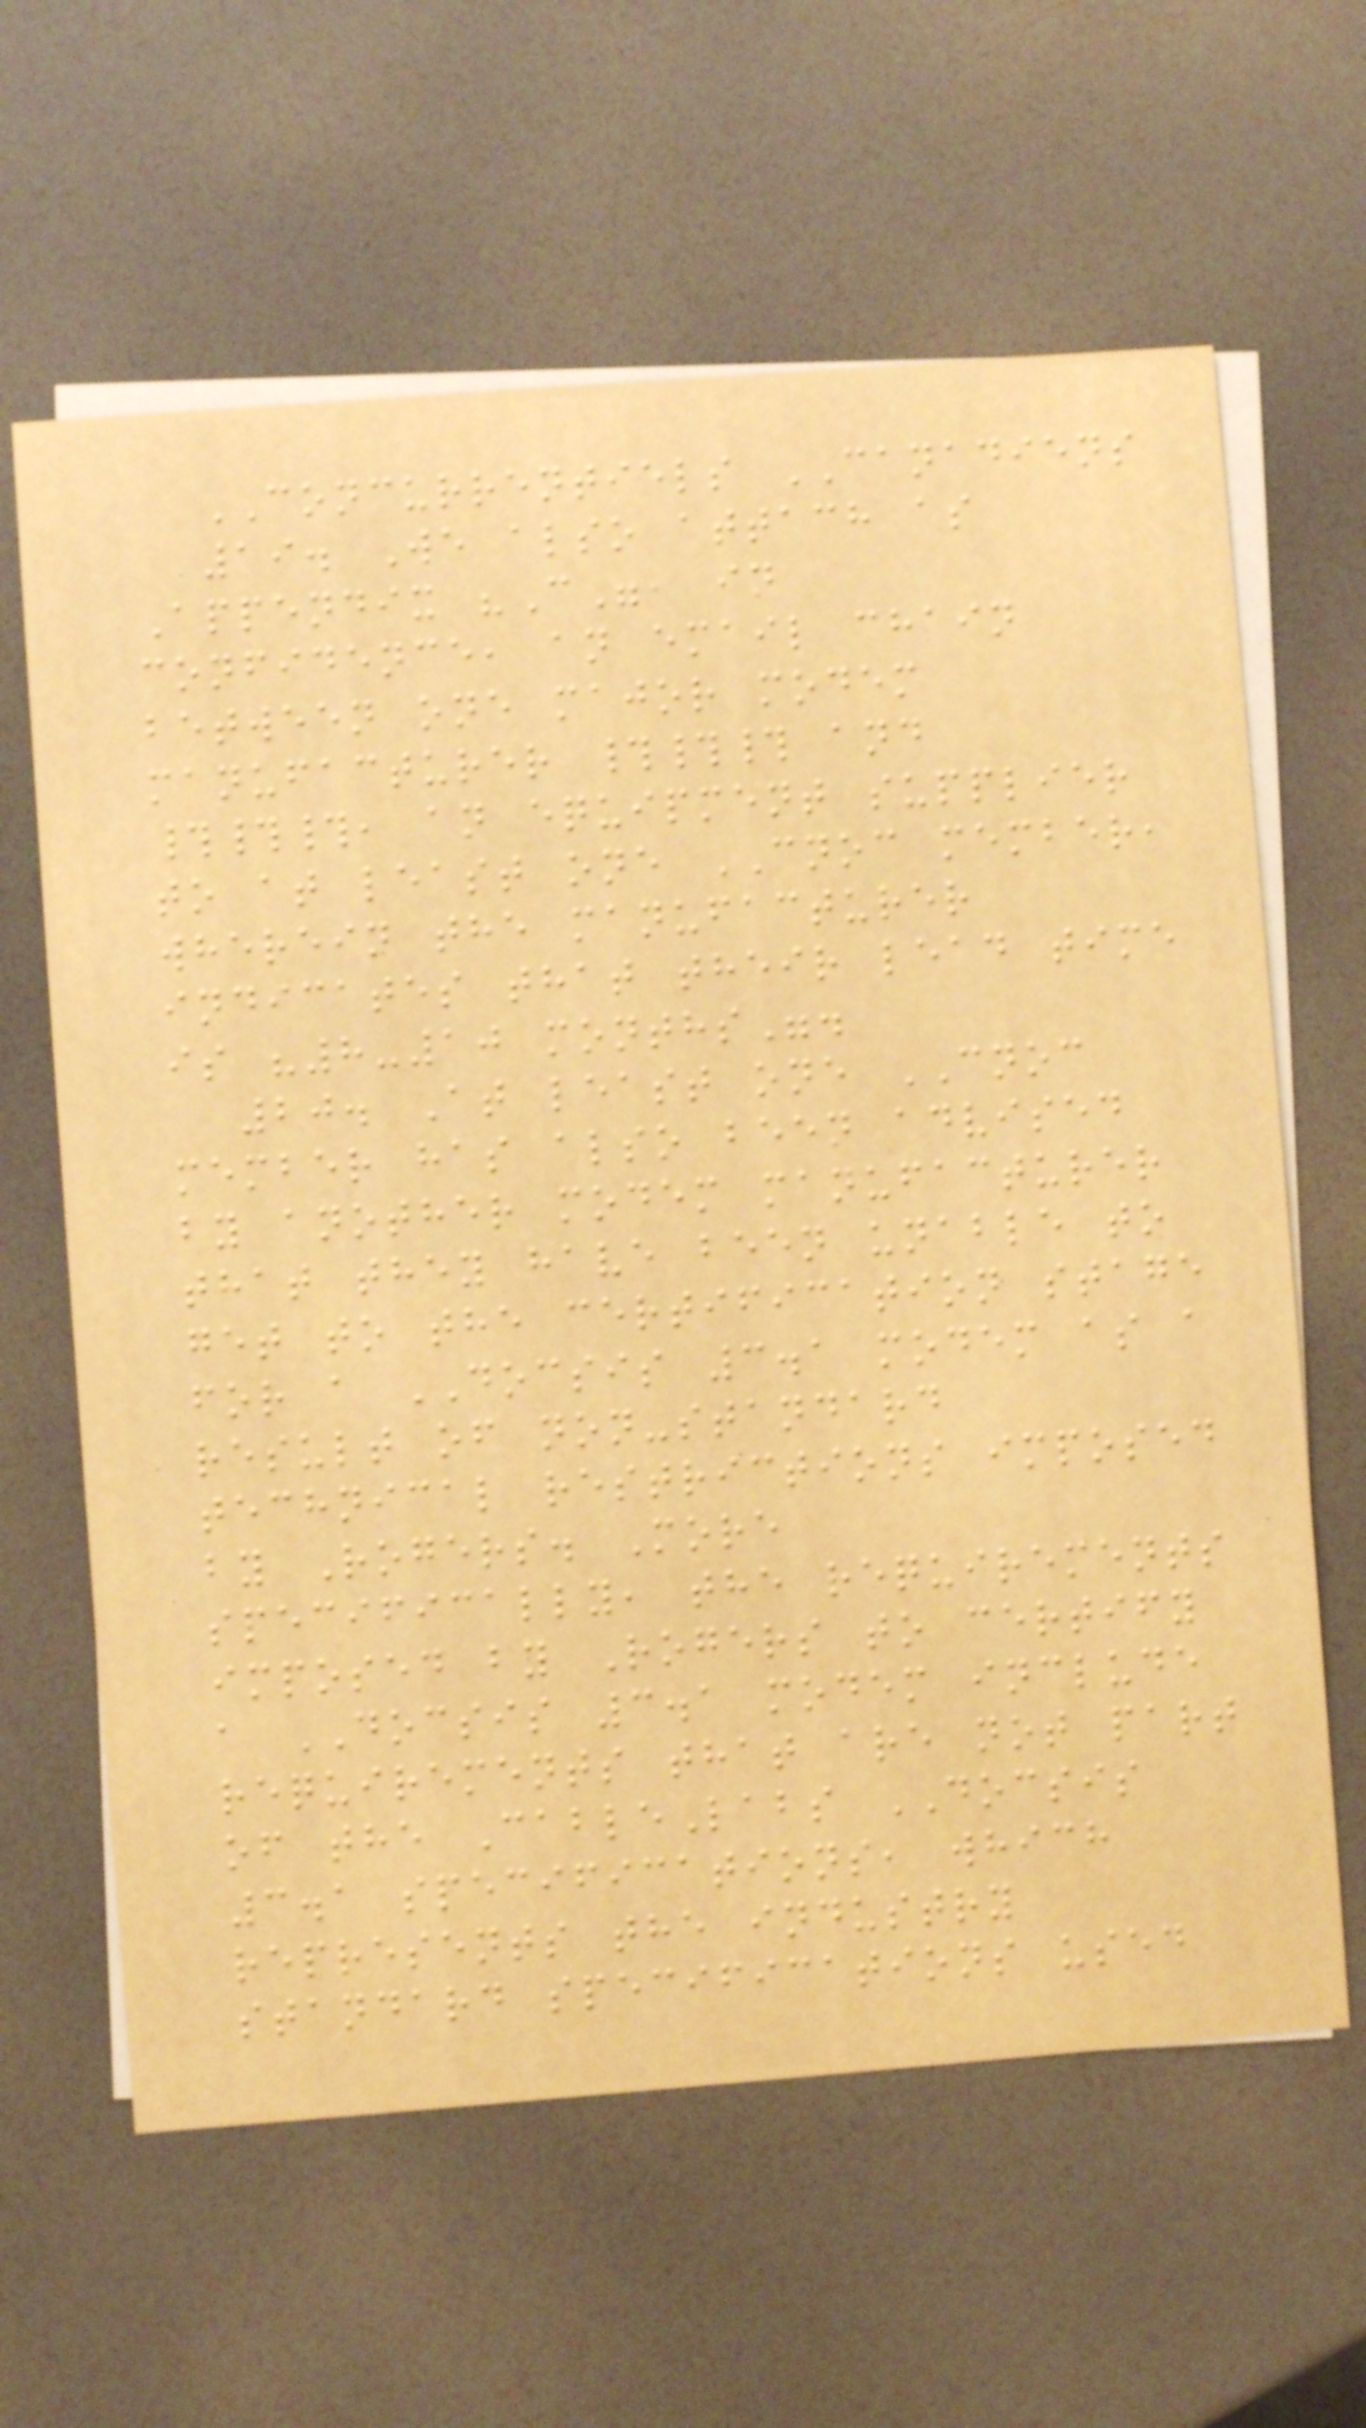CONCURRENTIELS CANADIENS
19. We also attach as
Appendix "C", in
confidence, an email chain
between one major modem
manufacturer ### and
###, an equipment supplier
to at least one CNOC member,
wherein the manufacturer
indicates that their lead time
is "8-10 months".
20. At least one CNOC
member has also been advised
by another modem manufacturer
that they have been unable to
get to the certification stage
for a DOCSIS 3.1 modem as a
result of non-standard
technical restrictions imposed
by Rogers. More
specifically, the requirements
imposed by Rogers to certify
a DOCSIS 3.1 modem include
requirements that are not part
of the CableLabs DOCSIS
3.1 specifications, which
represents the industry
standard specifications used
